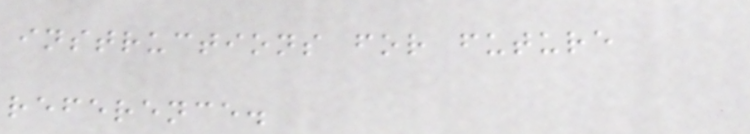instructions for future
reference.
